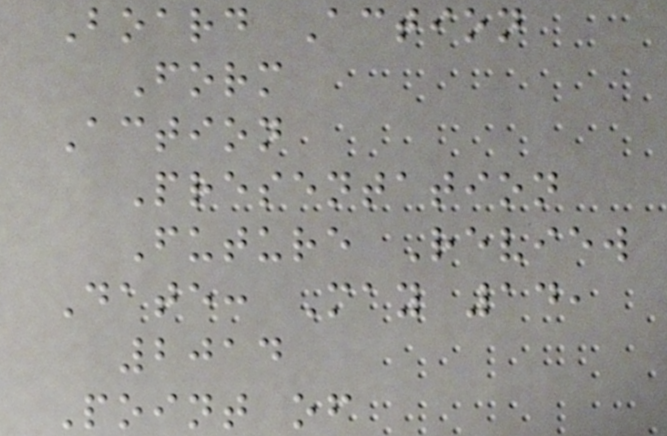Board Action
Form
Action
Presentation
Future Review
Date: May 14,
2014
Point of
